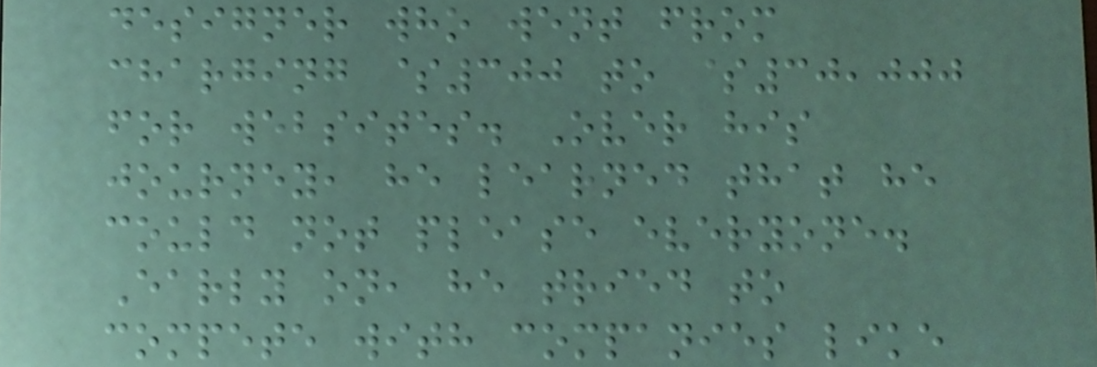designer who went from
charging $300 to $30,000
for websites. Over his
journey, he learned that he
could not please everyone.
Early on, he tried to
compete with companies like
